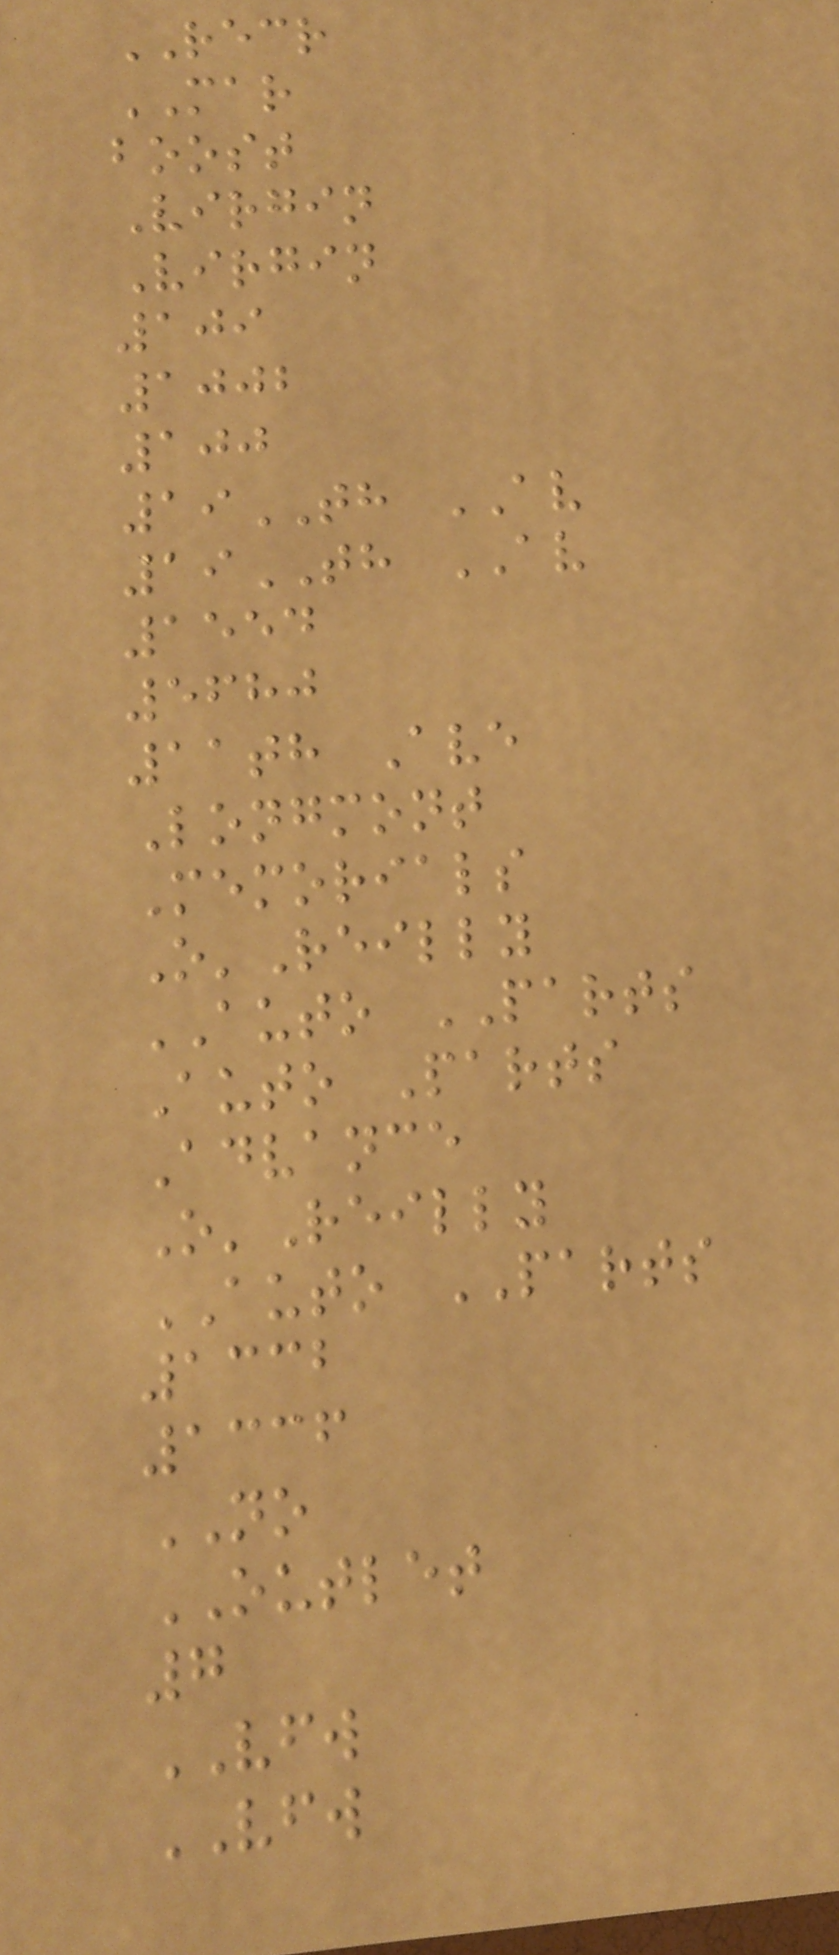RECR
MAR
boost
Virgin
Virgin
109
1002
100
19TH AV
19TH AV
1554
5680
11th Ave
Longmont
Memorials
O'Reilly
AUTO PARTS
Auto Parts
Advance
O'Reilly
AUTO PARTS
1332
1336
NO
OUTLET
7
VFW
VFW
